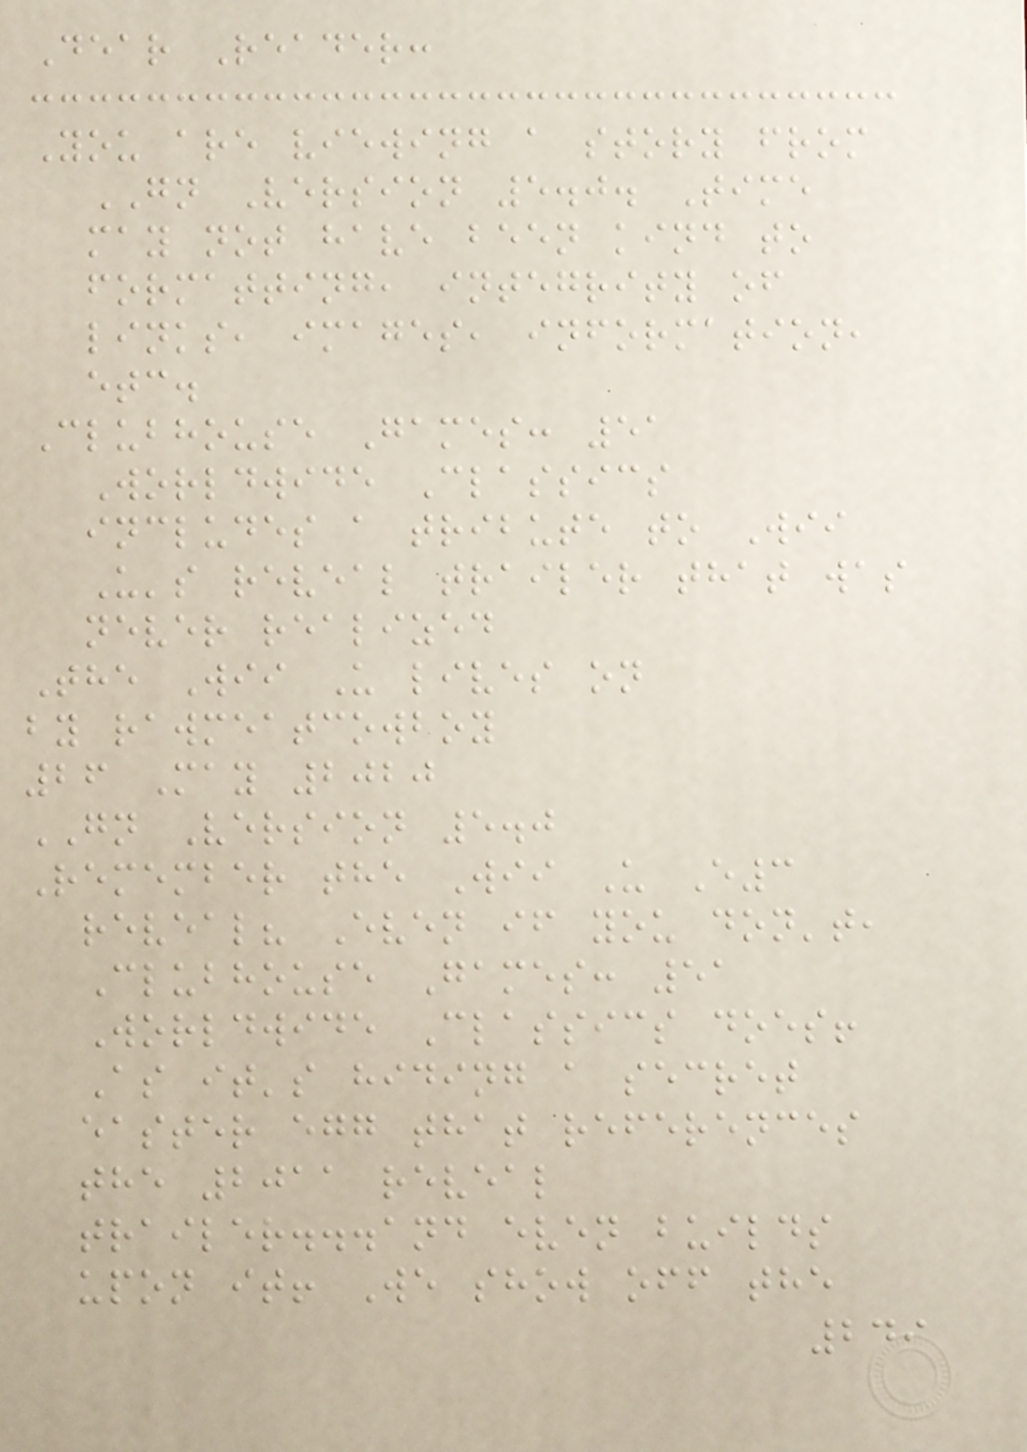Dear Reader:
You are viewing a story from
GN Version 5.0. Time
may not have been kind to
formatting, integrity of
links, images, information,
etc.
Clubhouse Games: 51
Worldwide Classics
includes a tribute to Wii
U's reveal trailer that was
never realized
The Wii U lives on
by rawmeatcowboy
26 May 2020
GN Version 5.0
Remember the Wii U E3
reveal? Even if you don't,
Clubhouse Games: 51
Worldwide Classics does!
As it's hiding a secret
easter egg that references
the 2011 reveal
trailer...and even builds
upon it! We show off the
249
